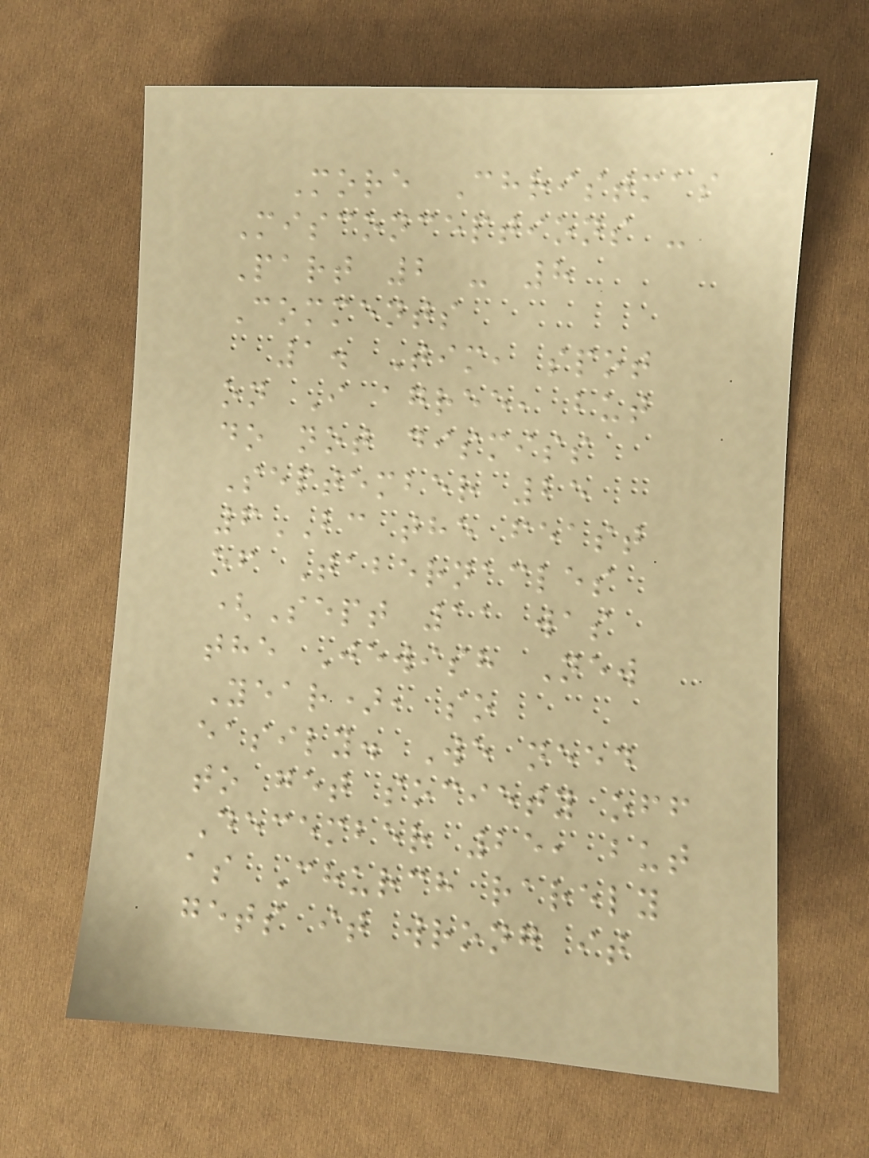More Christmas
Misconceptions -
Part 2 - 8
Comments
1. Tim, spot
on I agree, but
do not dismiss
September 25
6BC the feast
of Tabernacles
(Sept 11 was
the Jewish New
Year), so
easily. We need
to get society off
December 25, but
as Church rarely
gets it wrong it
